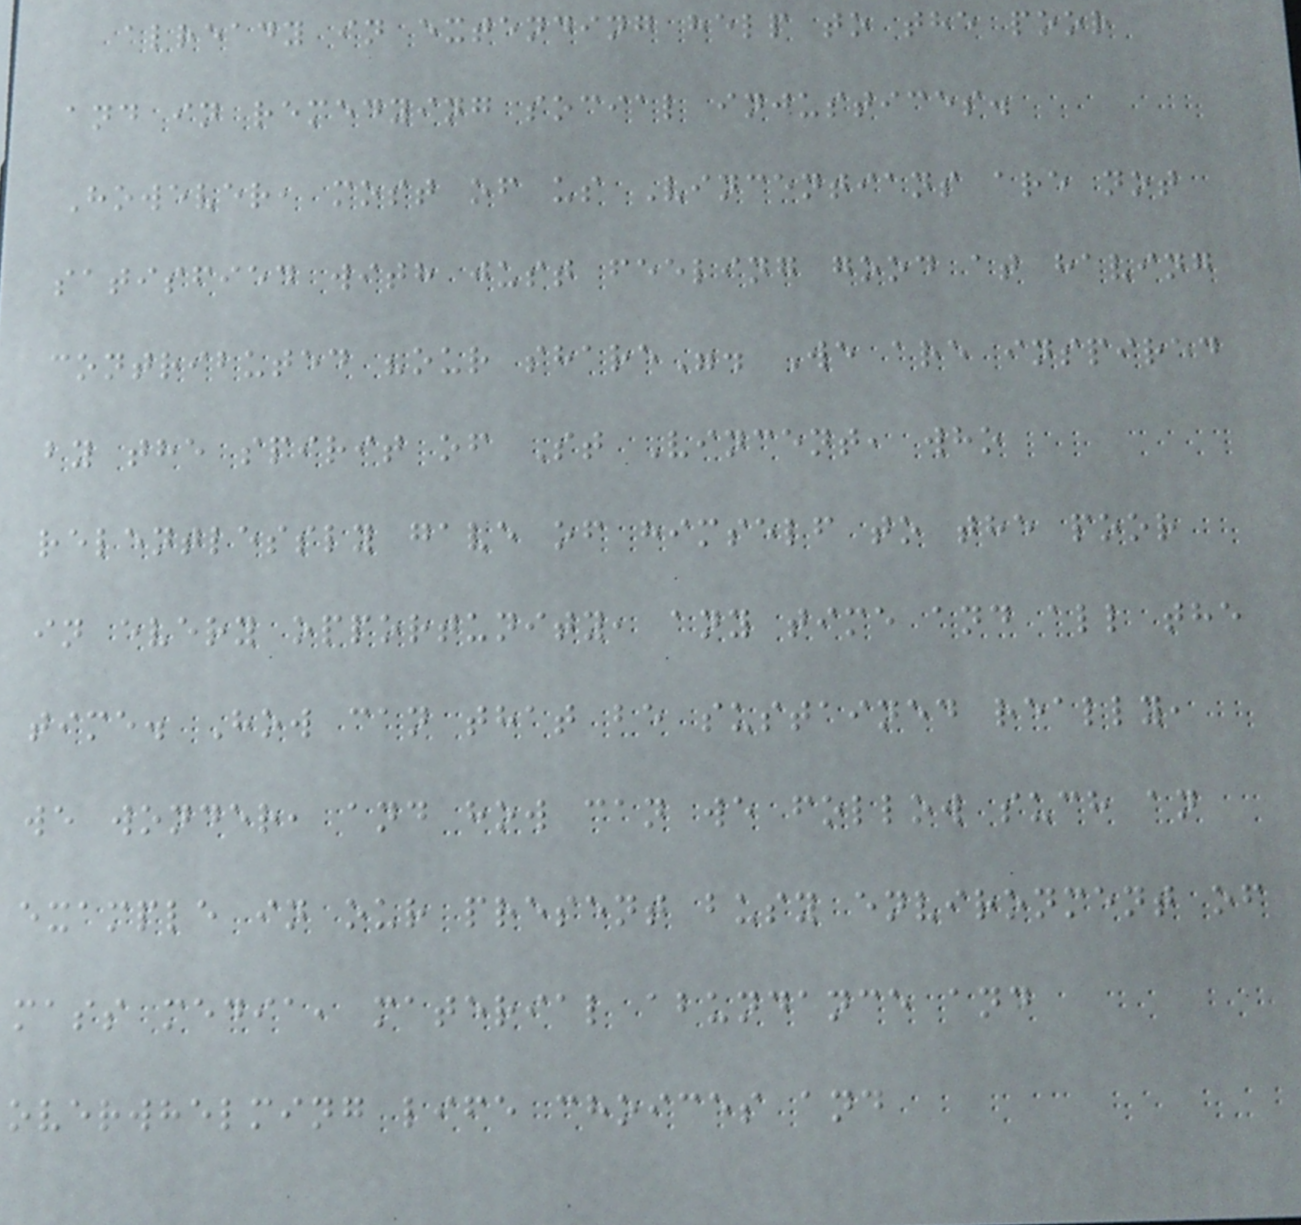already in extending help to the poor
and in remedying social injustices.
However, most of us Vincentians are not
satisfied with just feeling good at having
contributed "our share". We are inspired
by the spirit of St Vincent, who
relentlessly gave of himself to the poor
in every opportunity, any time and all the
time. How can that be sustained really,
we wonder, and how can we follow such an
example in our present busy environment of
mass media, material abundance and
overwhelming life choices and
